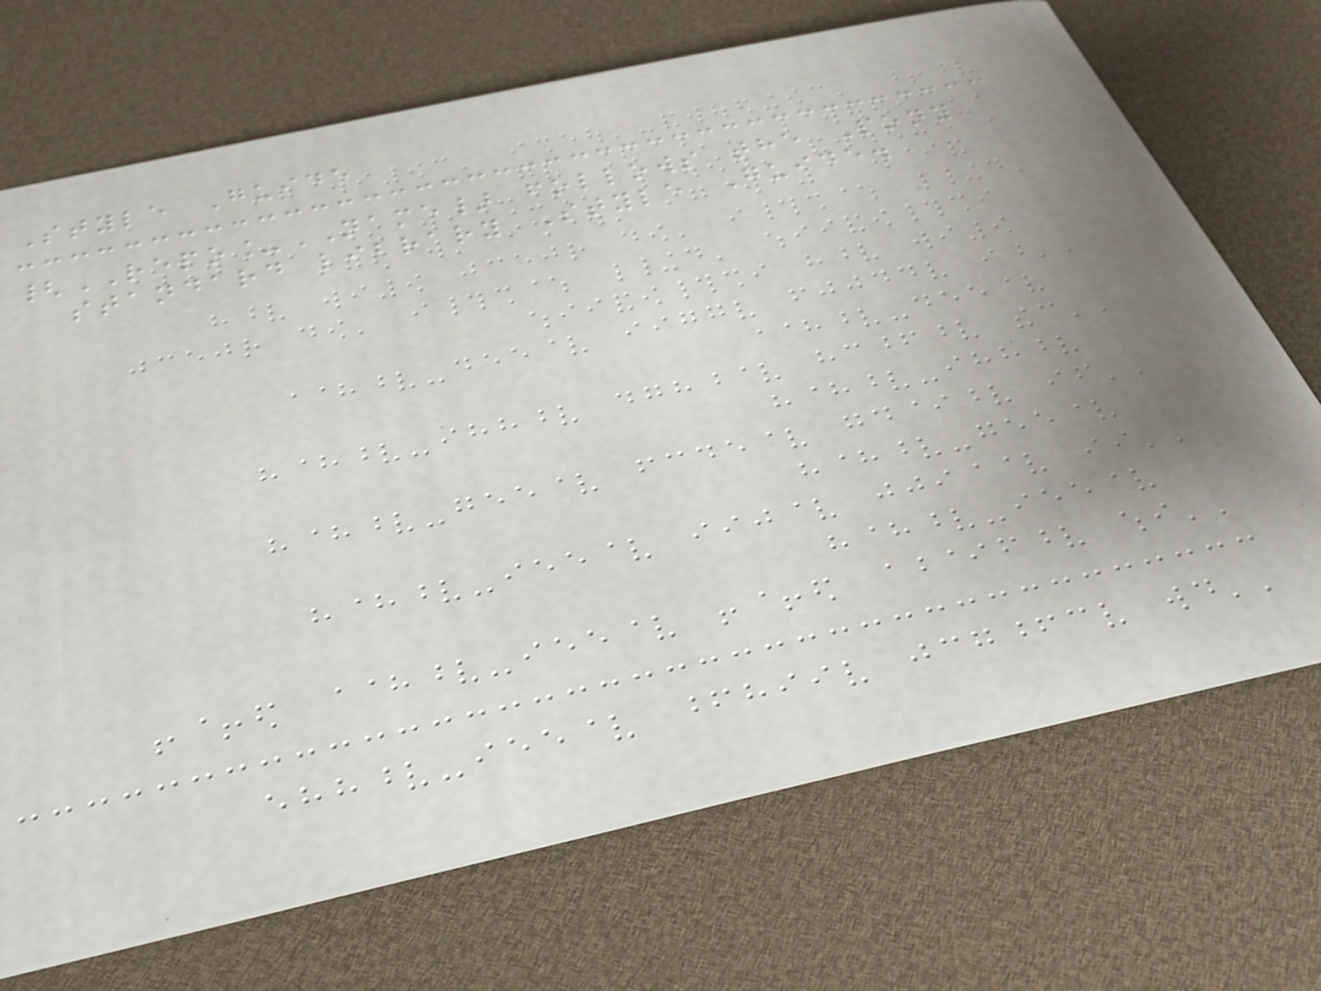Style Guide
{REPO_NAME} follows the Pony
standard library Style Guide.
